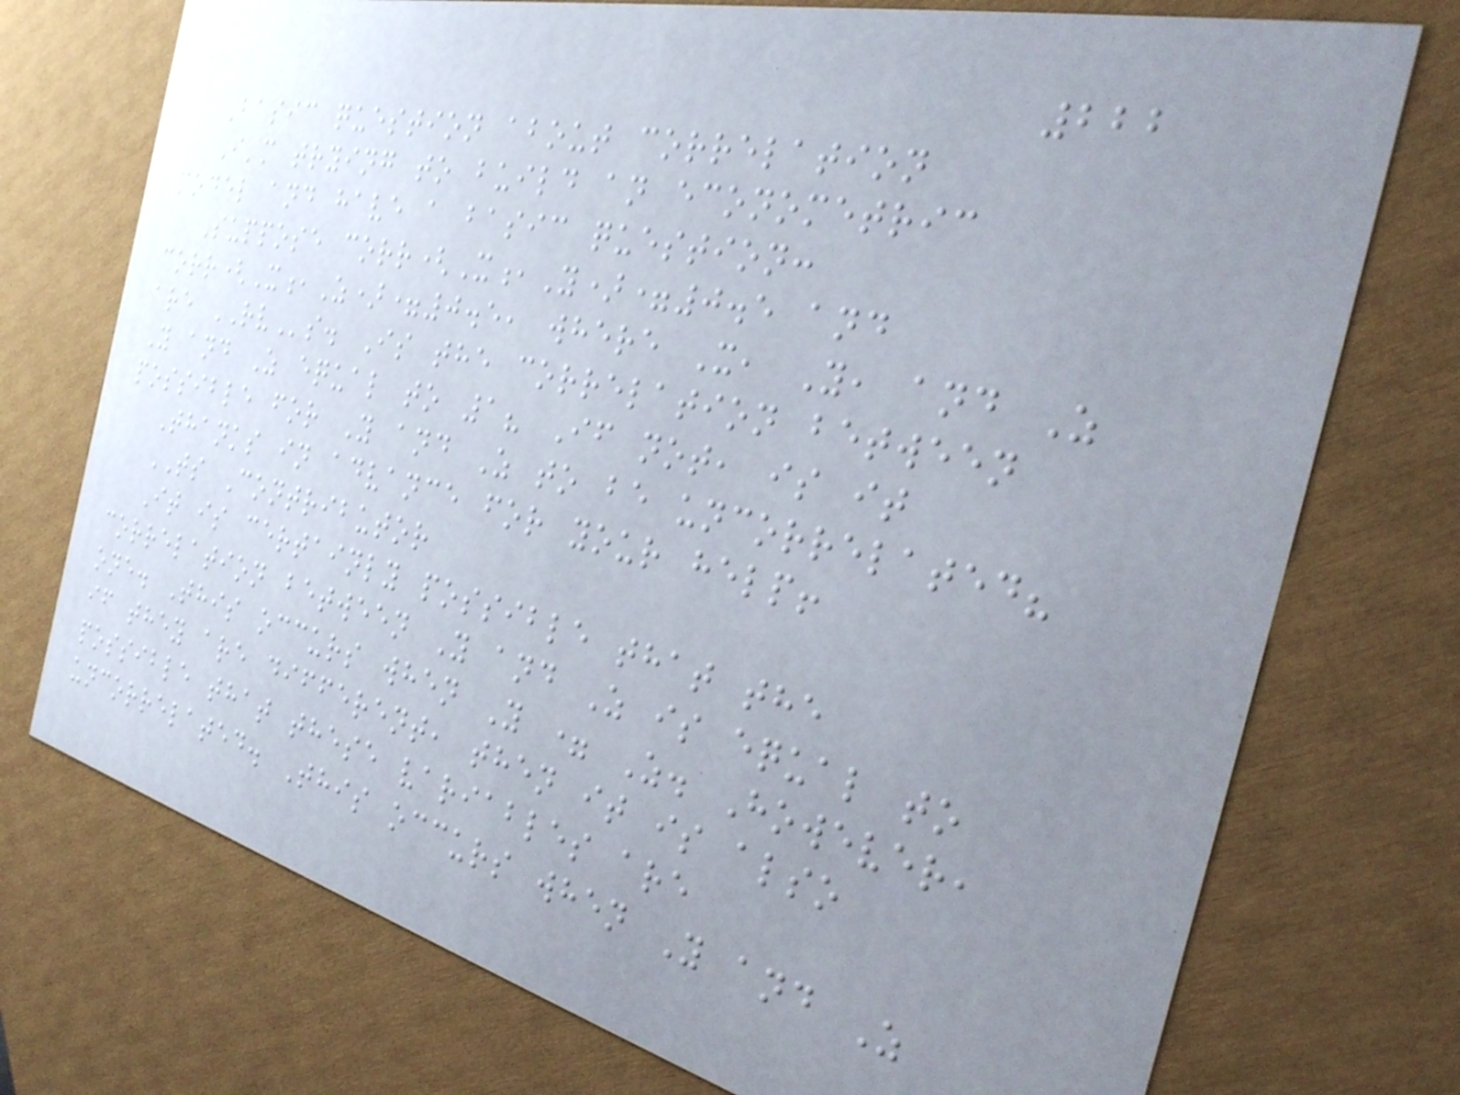222
Basic question about correlation
I'm trying to build an econometric
model and have a basic question:
Suppose corr(X,Y)=0.5 and
corr(X,Z)=0.5, where X, Y, and Z
are RVs. Is the correlation between
Y and Z equal to 1? If not, is it
possible for Y and Z to be uncorrelated?
Thanks in advance for your help!
TS Contributor
It is certainly possible that the
correlation between Y and Z is equal to
one. This occurs when Y = Z. However,
if they are different, then it is also
possible that these variables are
uncorrelated. This occurs when Y and Z
